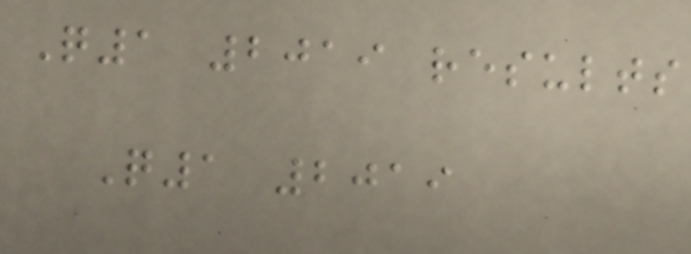Q1 2019 results
Q1 2019
